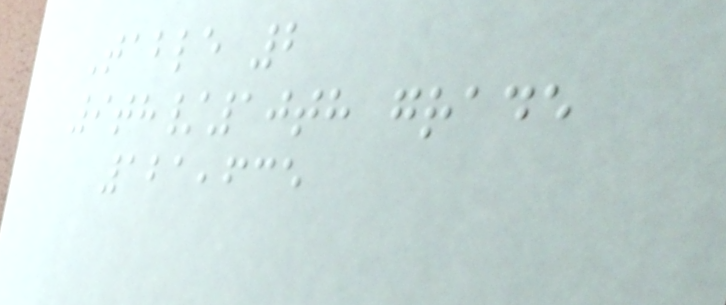Table 2
9th/10th grade
121,635
